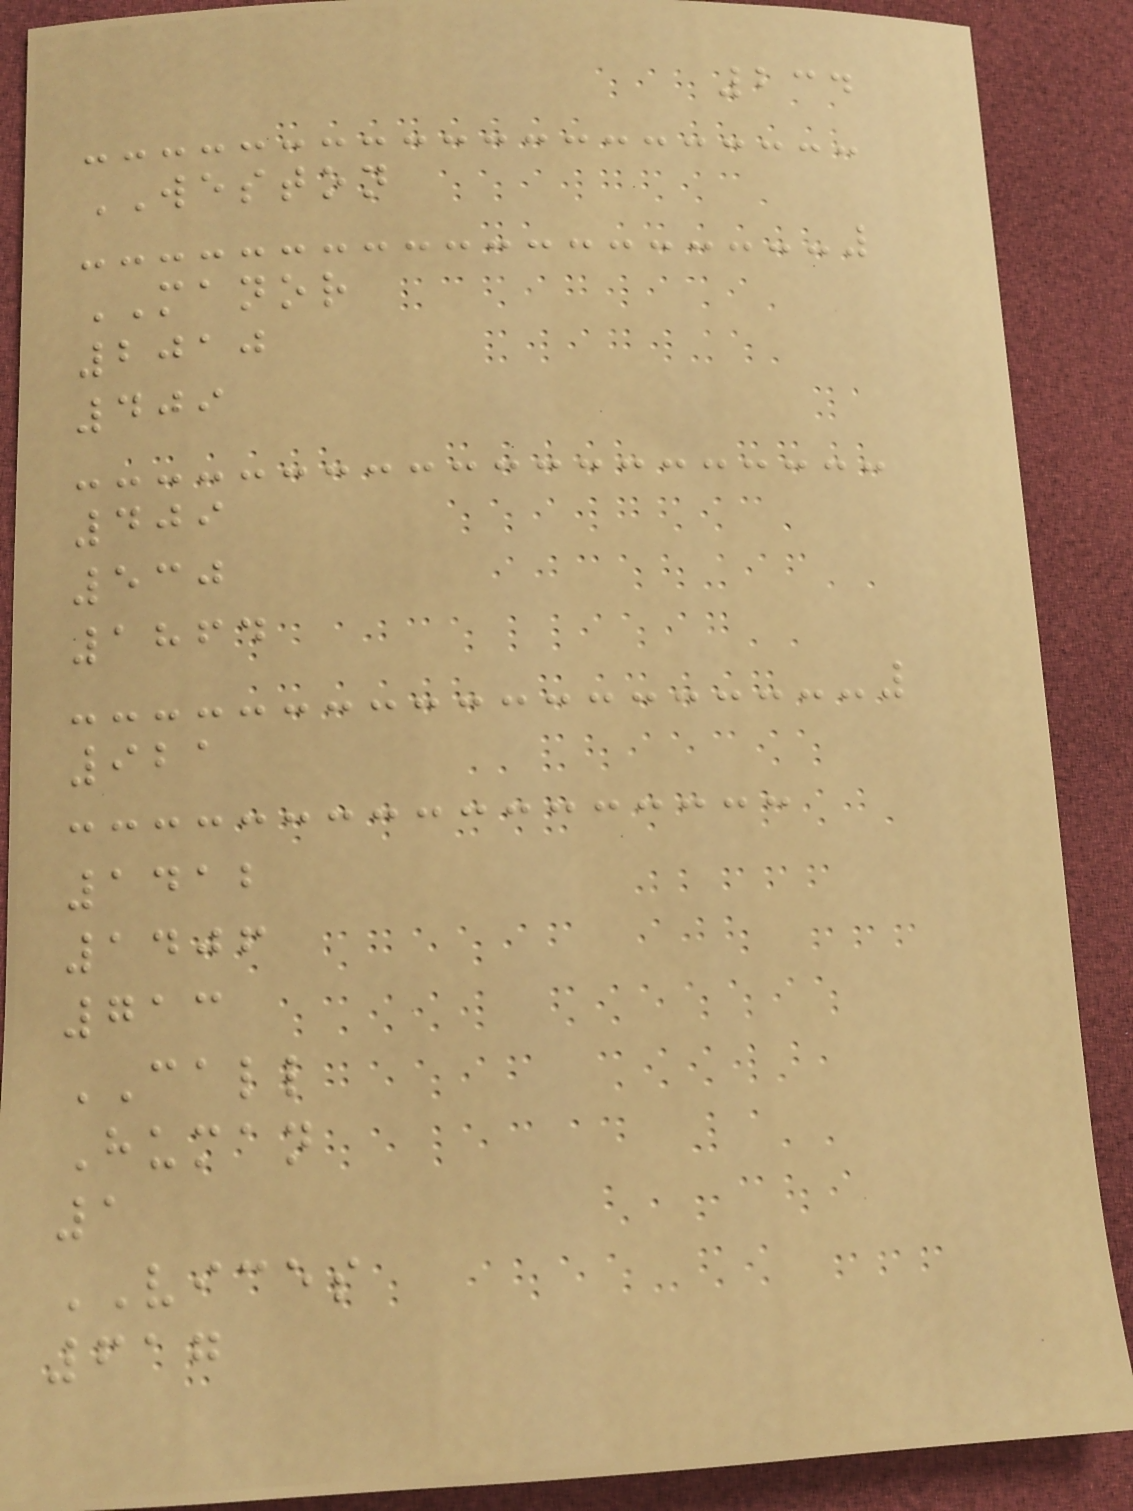234
WESTON
MANOR
2010
409
409
530
1864
921
1412
1406
713
CALL
Human
1
VICES
617
